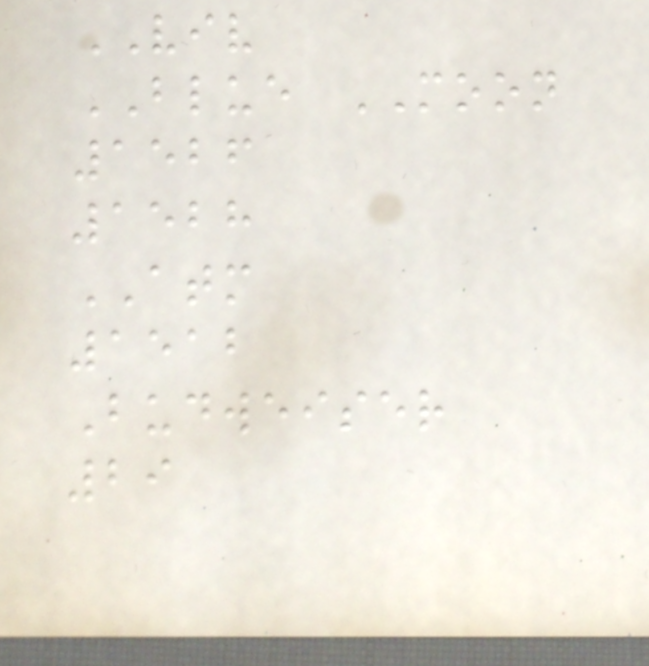VIV
BLUE MOON
1526
1528
ATM
1512
Budweiser
29
